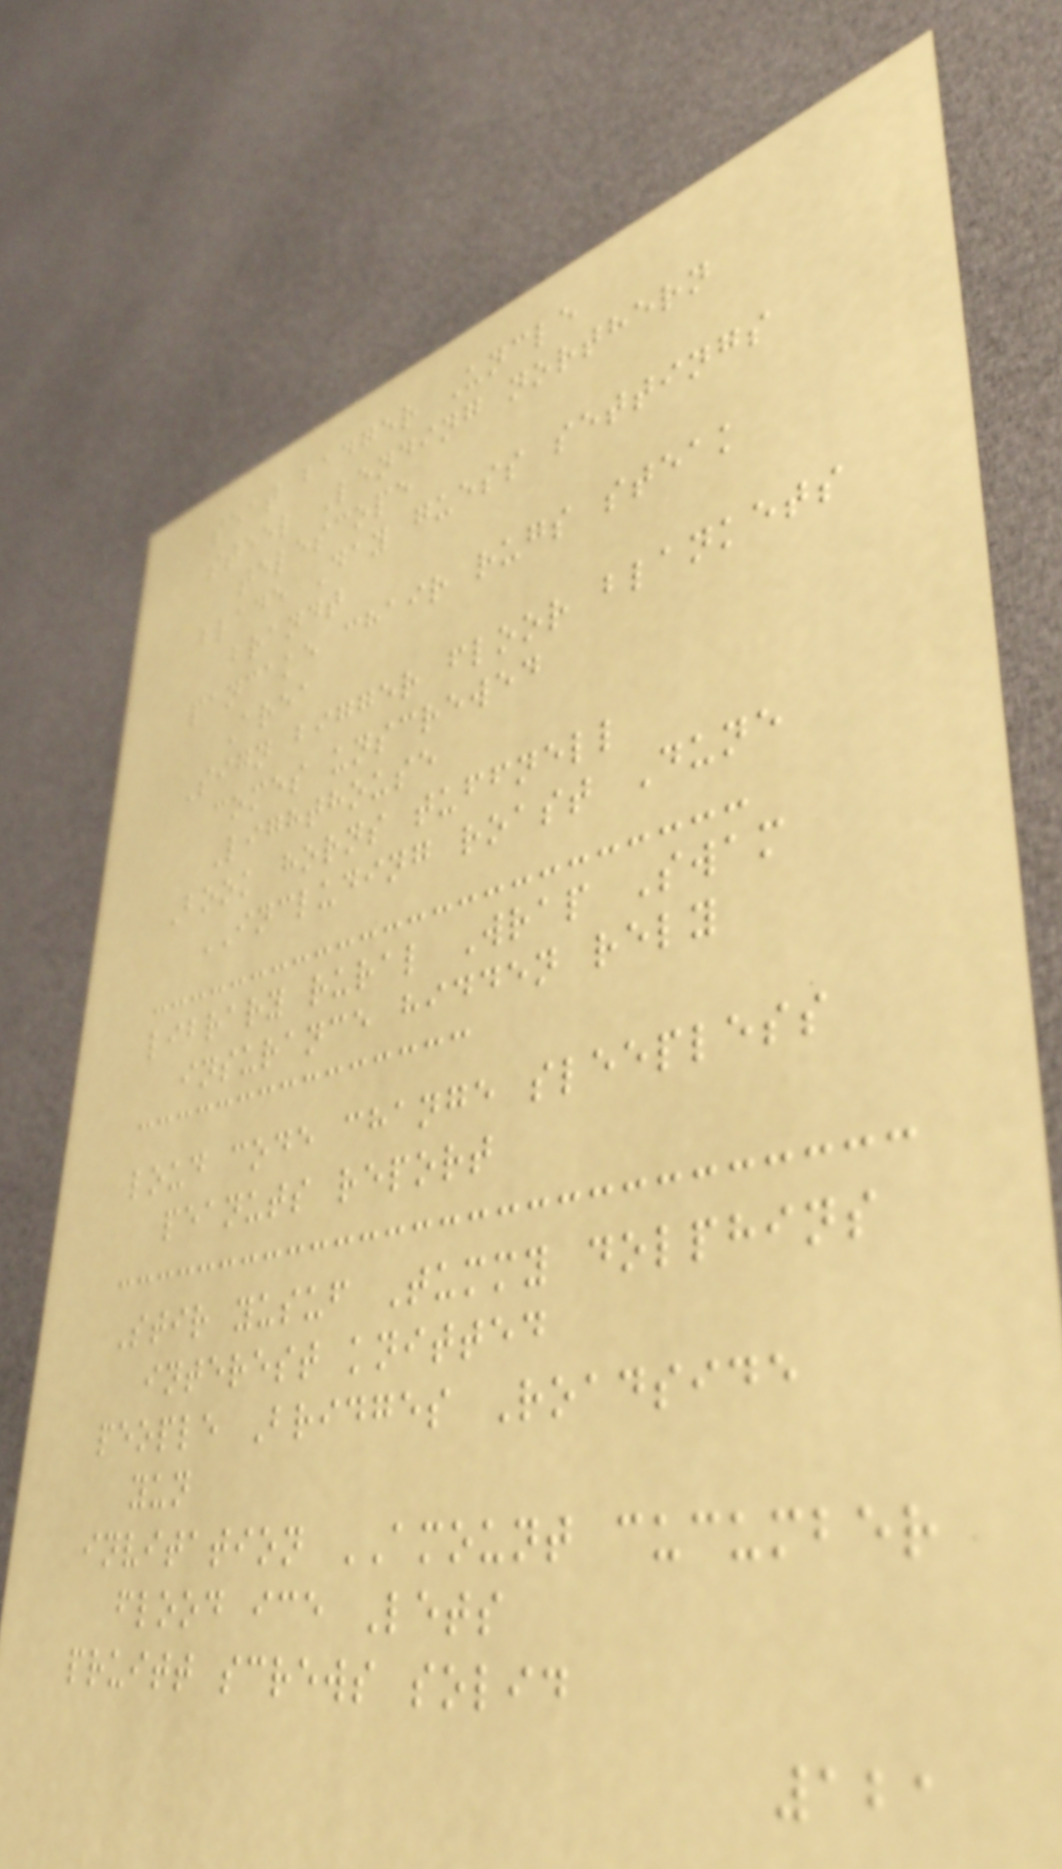seat badger Uncle
steel Lending northern
telescope
blade Day guess settings
brandt
pancake chair rugs steak
Area
Sign bigger floor blankets
comes unscrewed
Lighthouse
Book horns tuffnell
INCLUDING roast Dune
library rural Wrap Swam
insurance hidden rely
loud code change sleepless
peanuts report
Stir yusuf Tummy dolphins
interest knitted
people Bridges Roadside
yun
invitation AMOUNT cucumber
flood ice Lets
pruitt screws solid
121
